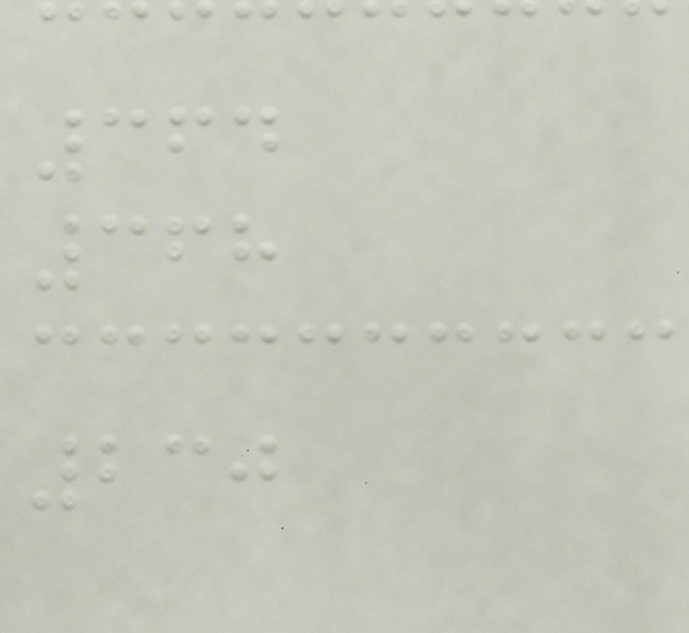364
368
230
